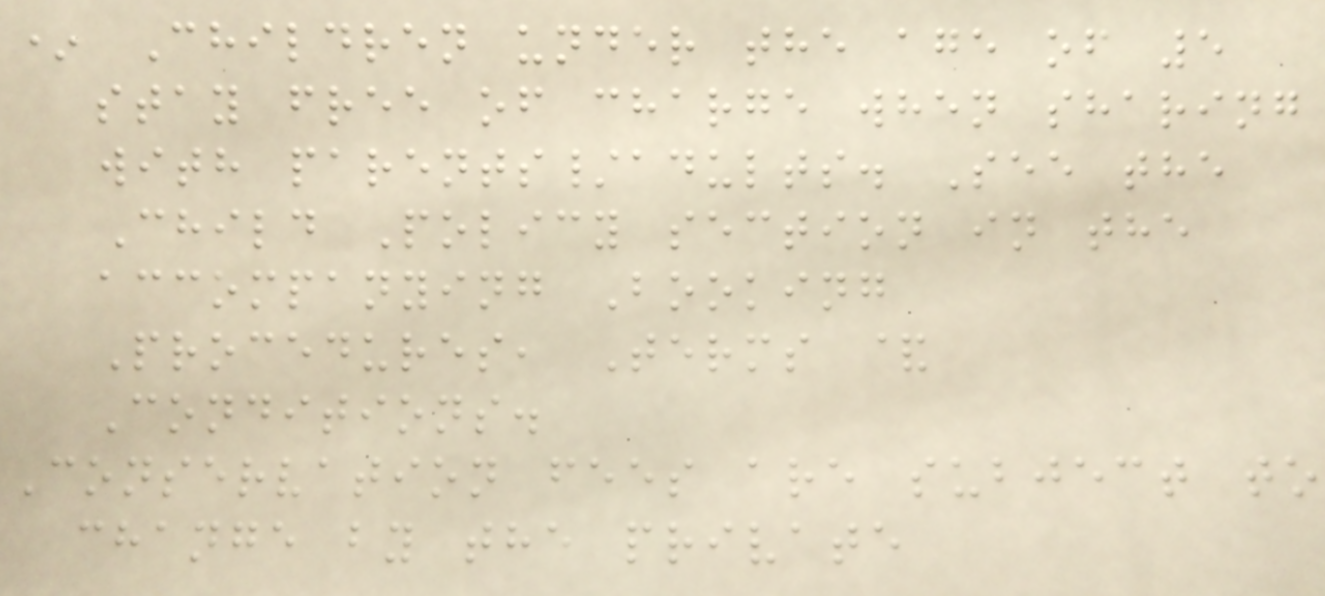* Children under the age of 5
stay free of charge when sharing
with parents/adults. See the
Child Policy section in the
accompanying Booking
Procedures, Terms &
Conditions.
Conservation fees are subject to
change by the private
